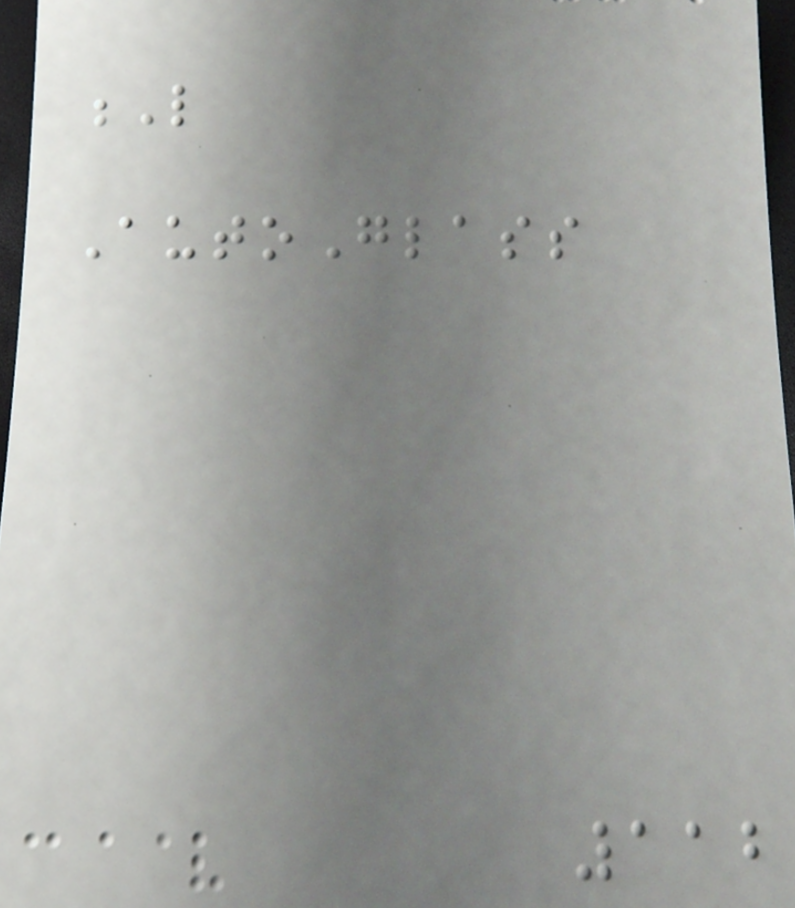L
AutoGlass
112
